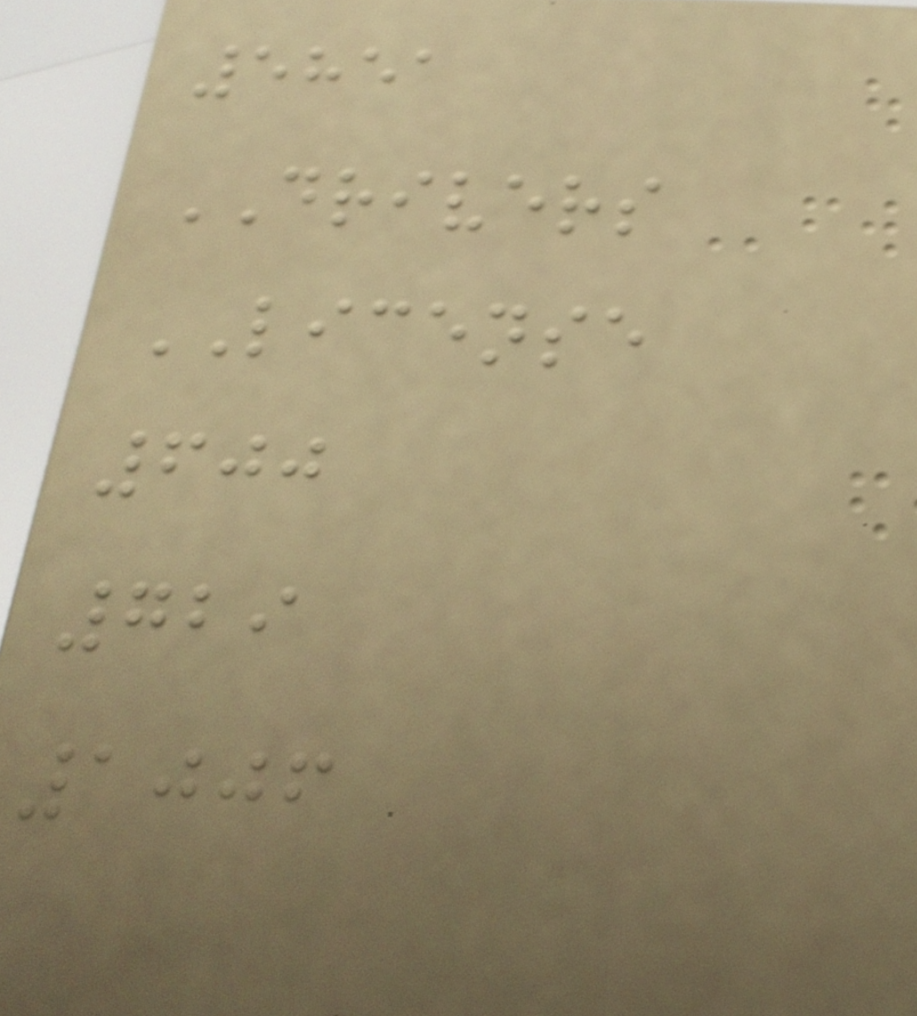5851
DRIVERS
LICENSE
600
729
1006
